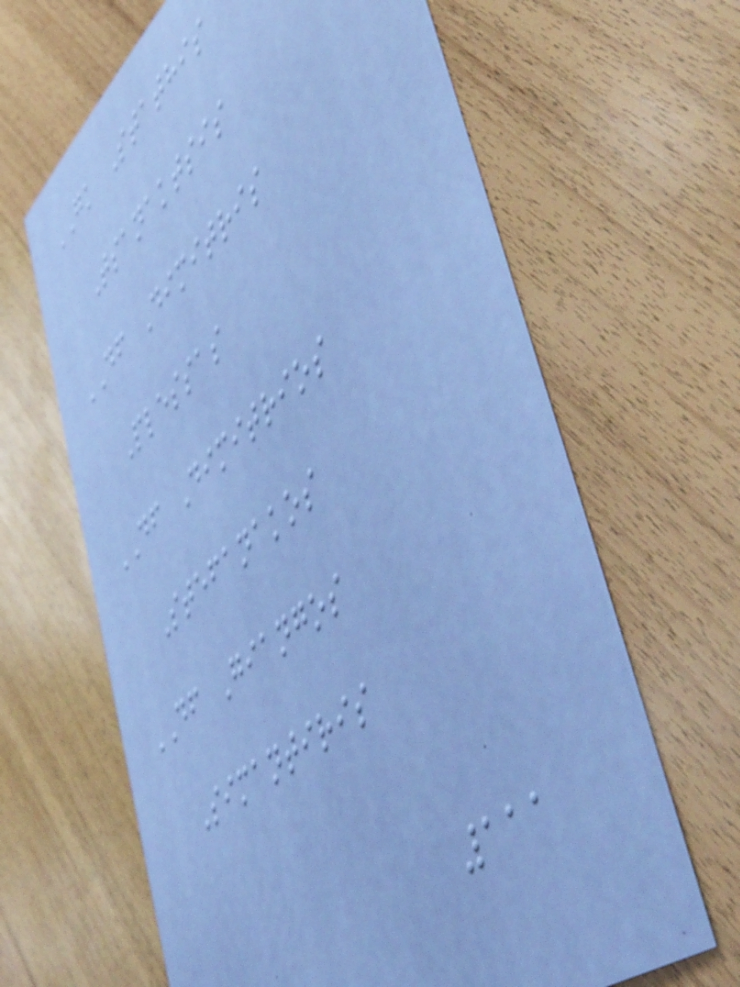GK Stathis
Tsanaktsis
DF Dimitris
Plessas
DF Dimitrios
Stefanakos
DF Giangos
Simantiris
111
